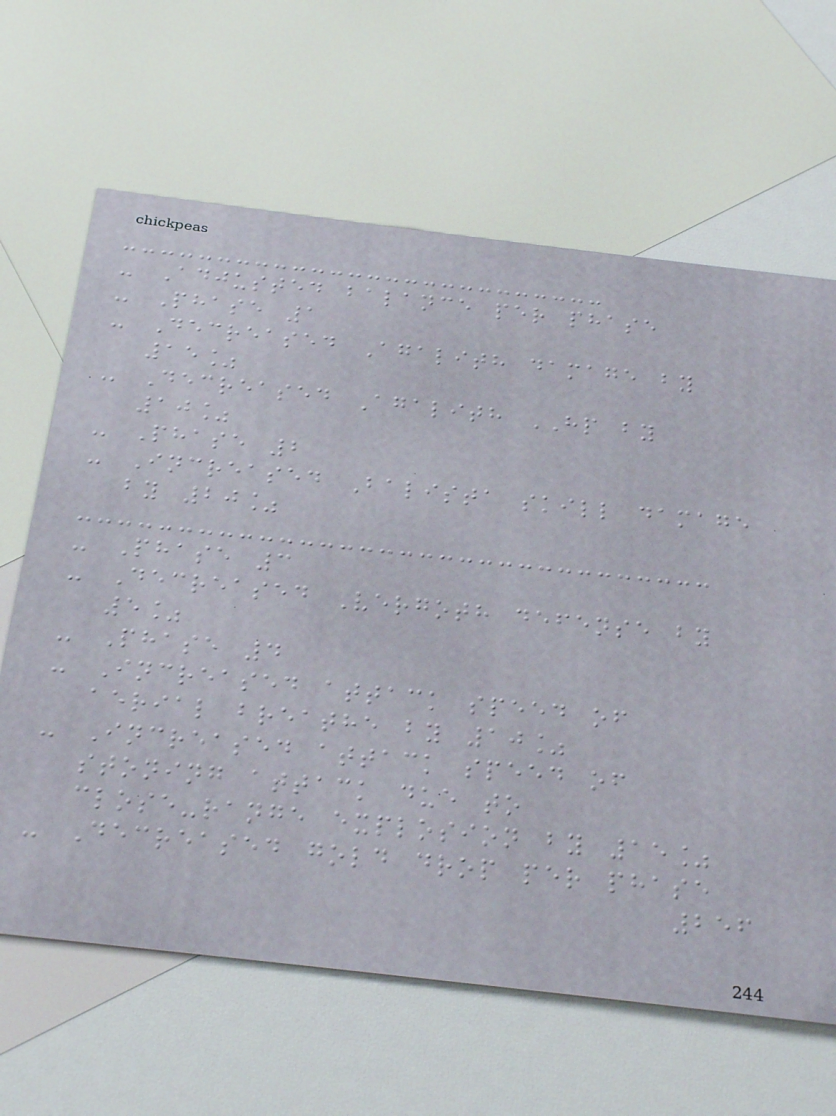- Adjusted balance per phase
- Phase 1
- Decreased Agalith damage by
15%
- Decreased Agalith HP by
10%
- Phase 2
- Increased Balista skill damage
by 20%
- Phase 3
- Decreased Vergoth defense by
5%
- Phase 4
- Increased attack speed of
aerial breathe by 10%
- Increased attack speed of
stoning attack due to
close-range explosion by 15%
- Decreased gold drop per phase
256
